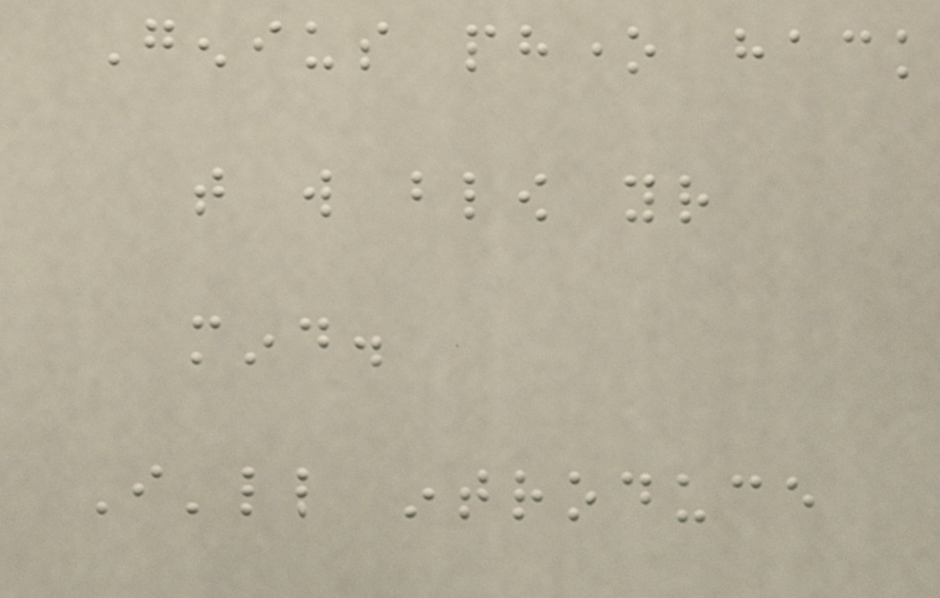Genius phone hack
that will blow your
mind.
I'll introduce
